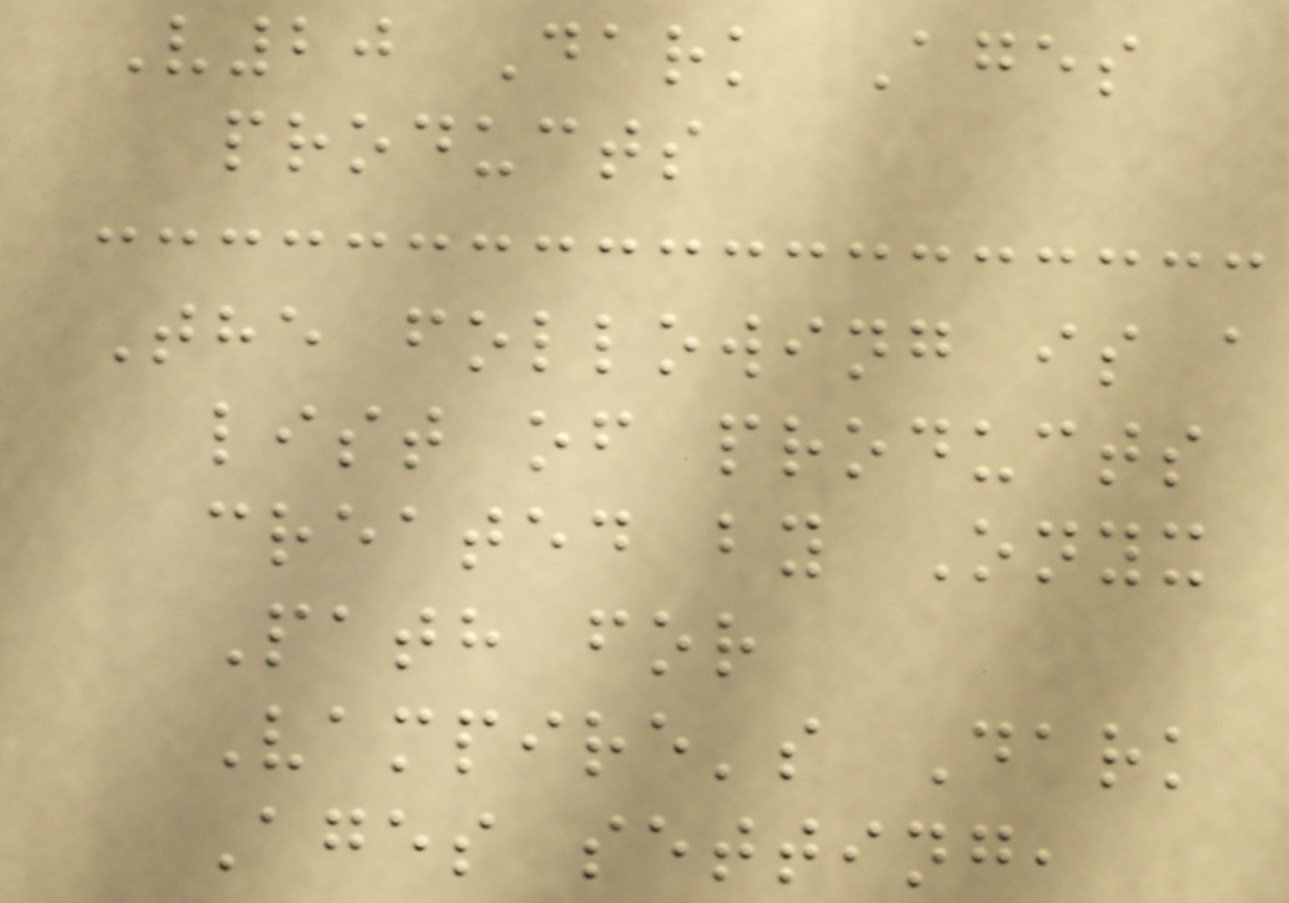V20 Dark Ages
products
The following is a
list of products
created by Onyx
Path for
Vampire's Dark
Ages setting,
